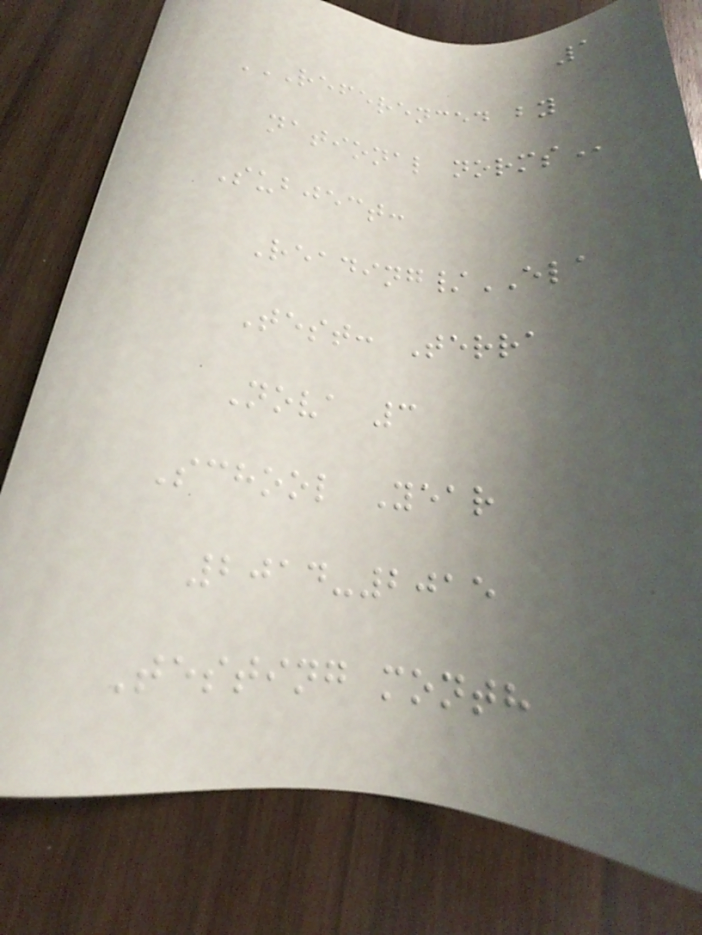1
REFERENCED BY
NATIONAL NORMS
Subject:
Reading/ELA
Test: Terra
Nova 3
School Year
2014-2015
Testing month
